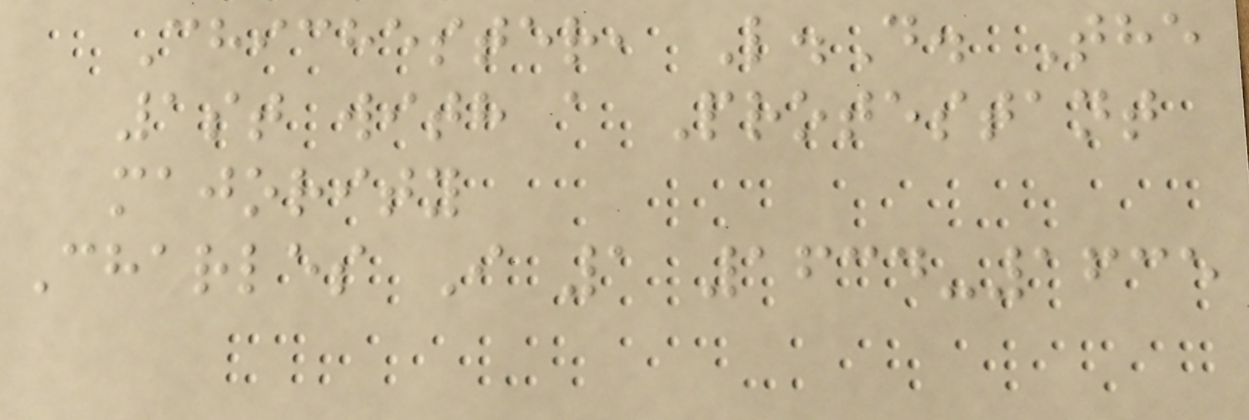Chichester, L.D. The
1st with a Protestant
majority
Charles I 1 1634-1635
